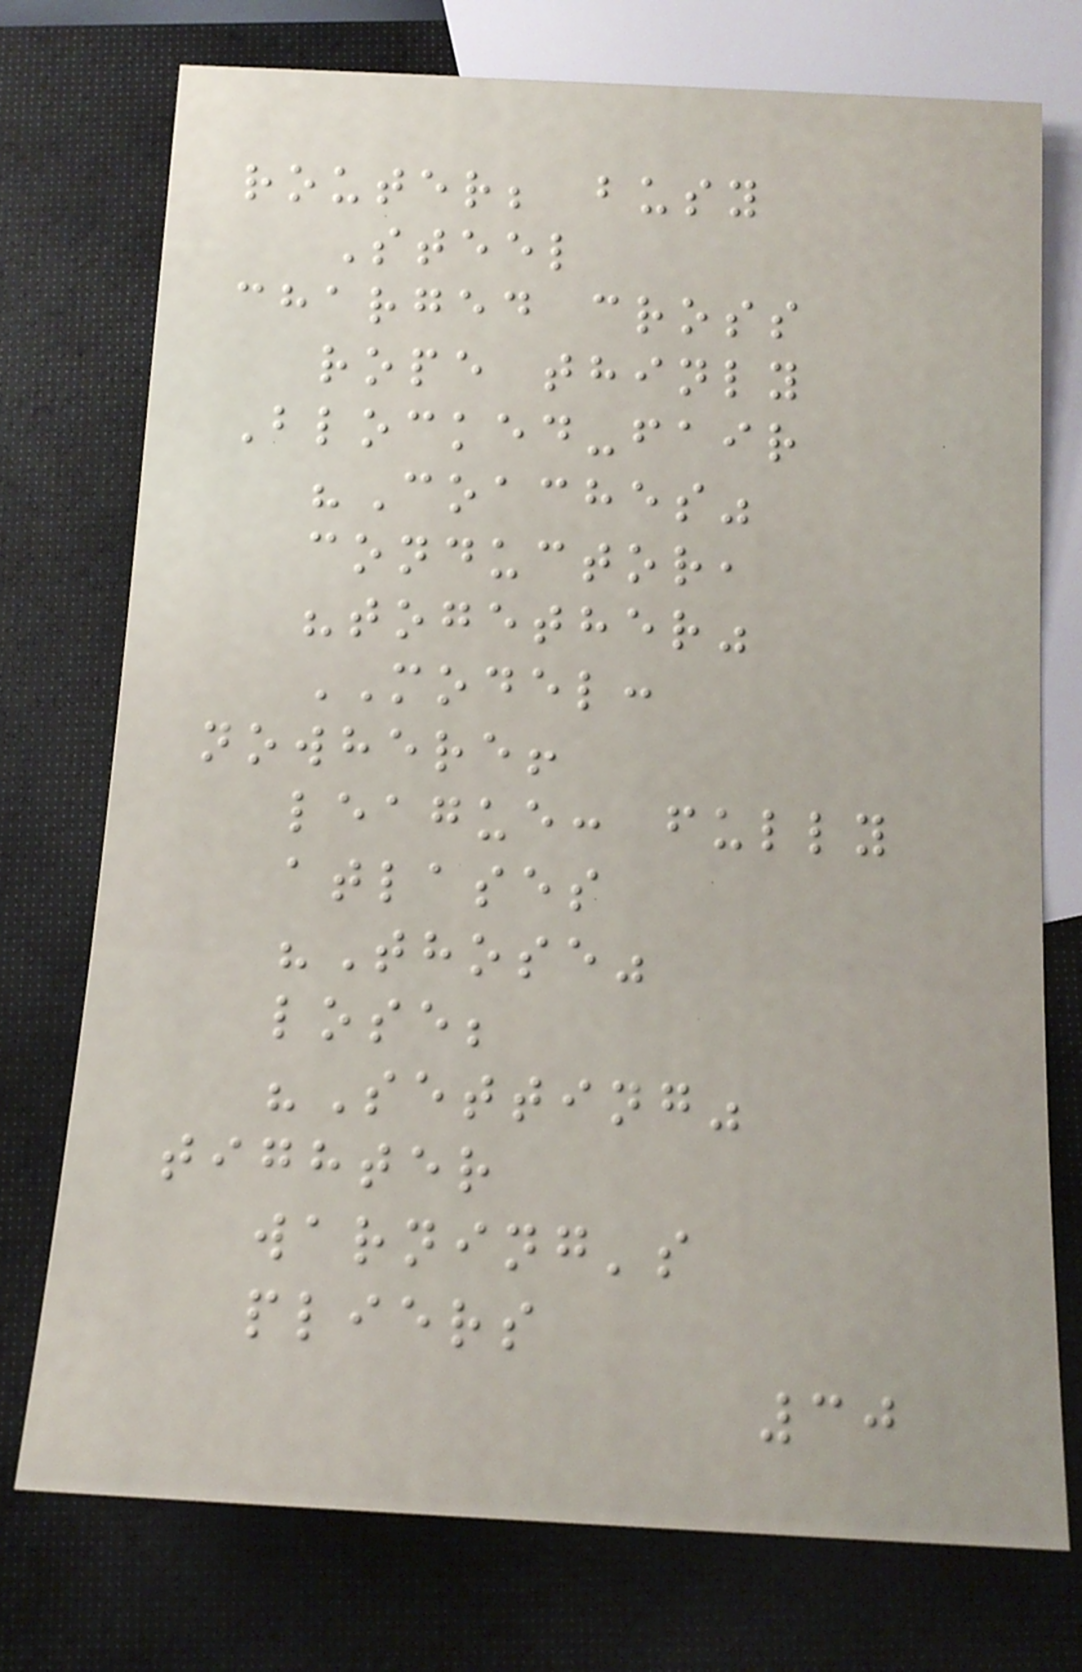router; busy
Steel
charged cross
rope thinly
Blocked-fair
"Coaches"
conductor,
"together"
MODEL:
nowhere!
league: fully
atlases
"Those"
lose;
"Setting"
tighter
warning's
pliers
30
